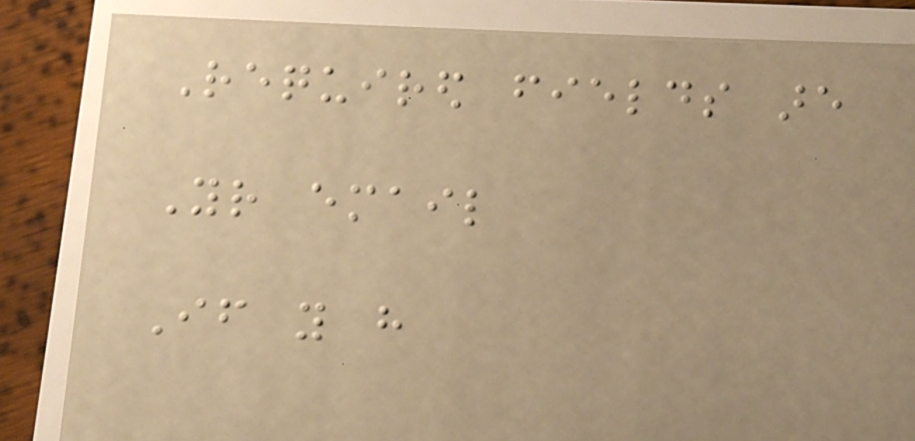Required fields are
Your email
If you have
